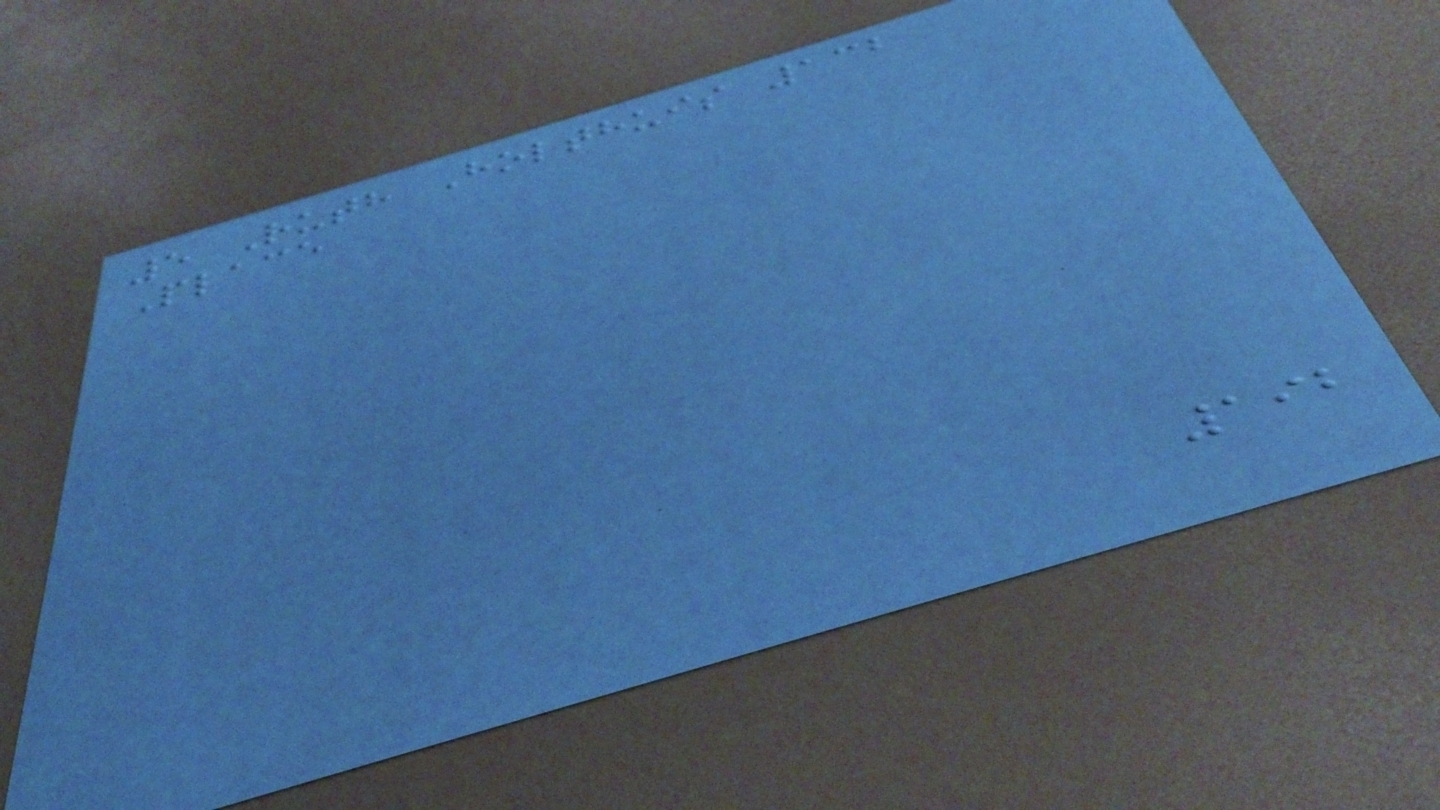5 Ruth Holthuis 132
Place
192
